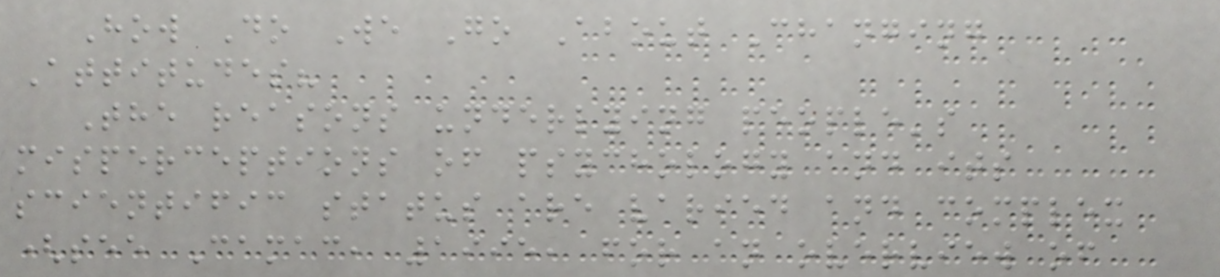How Do We Go About Changing
Attitudes?
The reasons underlying people's
misperceptions of psychology and its
scientific status are varied and complex
(see Camac, 1995, for an overview of
